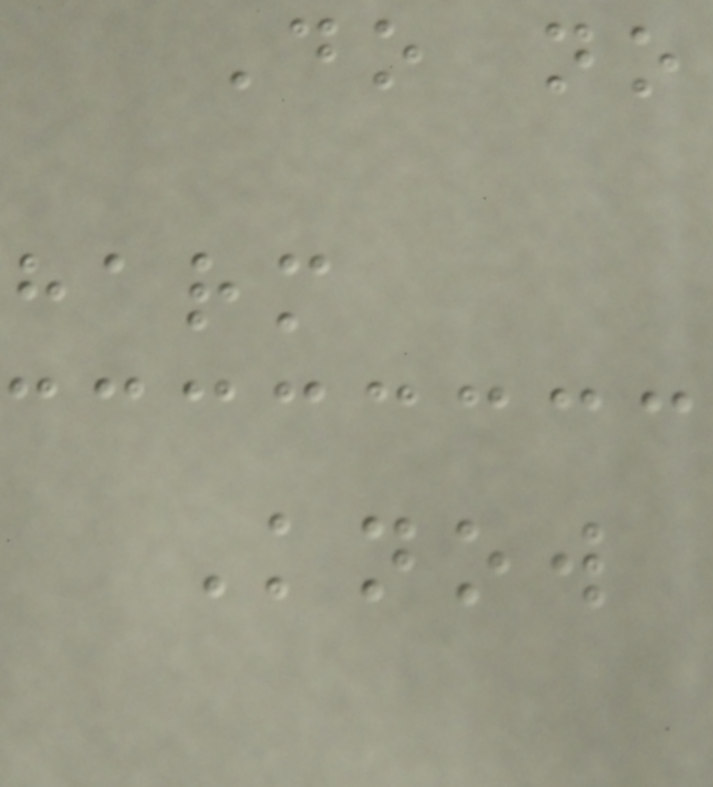Do no
harm
Know
